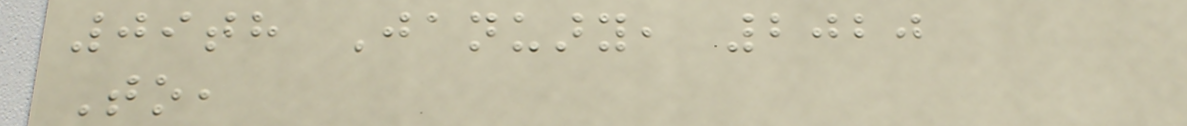09th January, 2020
To,
